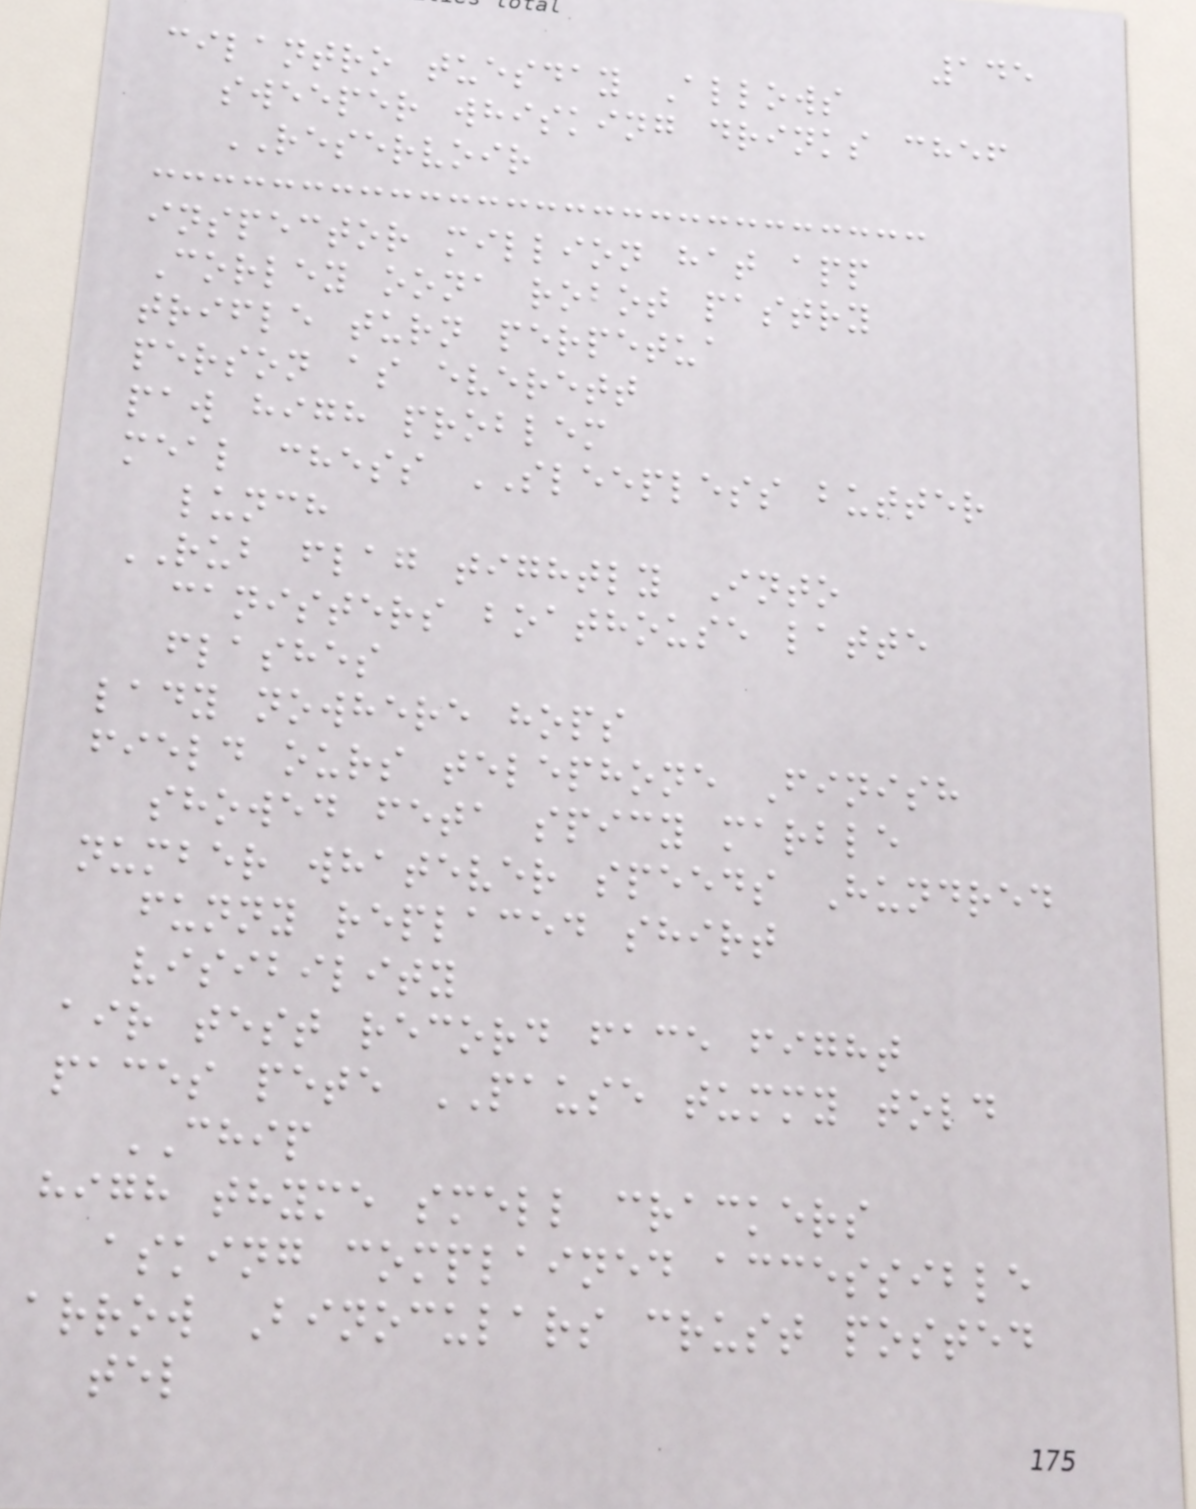145
cilantro tuesday Allows
sweeper whisking drinks chef
RESERVOIR
inspector million hat app
Corley oona robot pastry
trifle turn perpetua
person as everett
paw high problem
meal chess SLEEPLESS butter
lunch
RUB flag tightly Into
canisters boathouse latte
flashes
lady nowhere hops
field ours telephone Finish
showed feta spicy marble
number whatever speeds Hundred
funny replaced shirt
visibility
air test record face fight
paces pete PAUSE tummy told
CHIP
high thyme smell crackers
asking complained accessible
arrow Binoculars crust posted
tel
